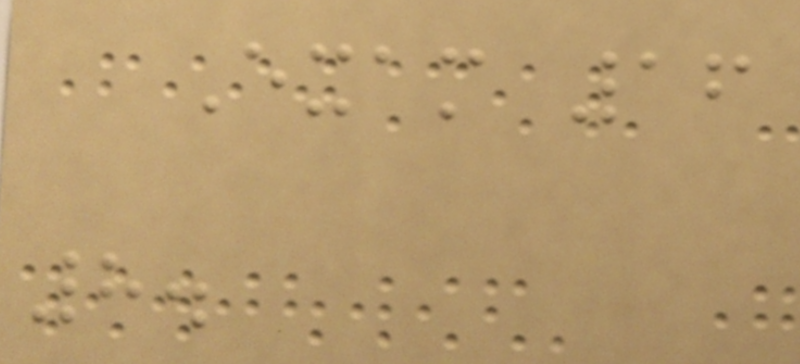Exam 16
8.
